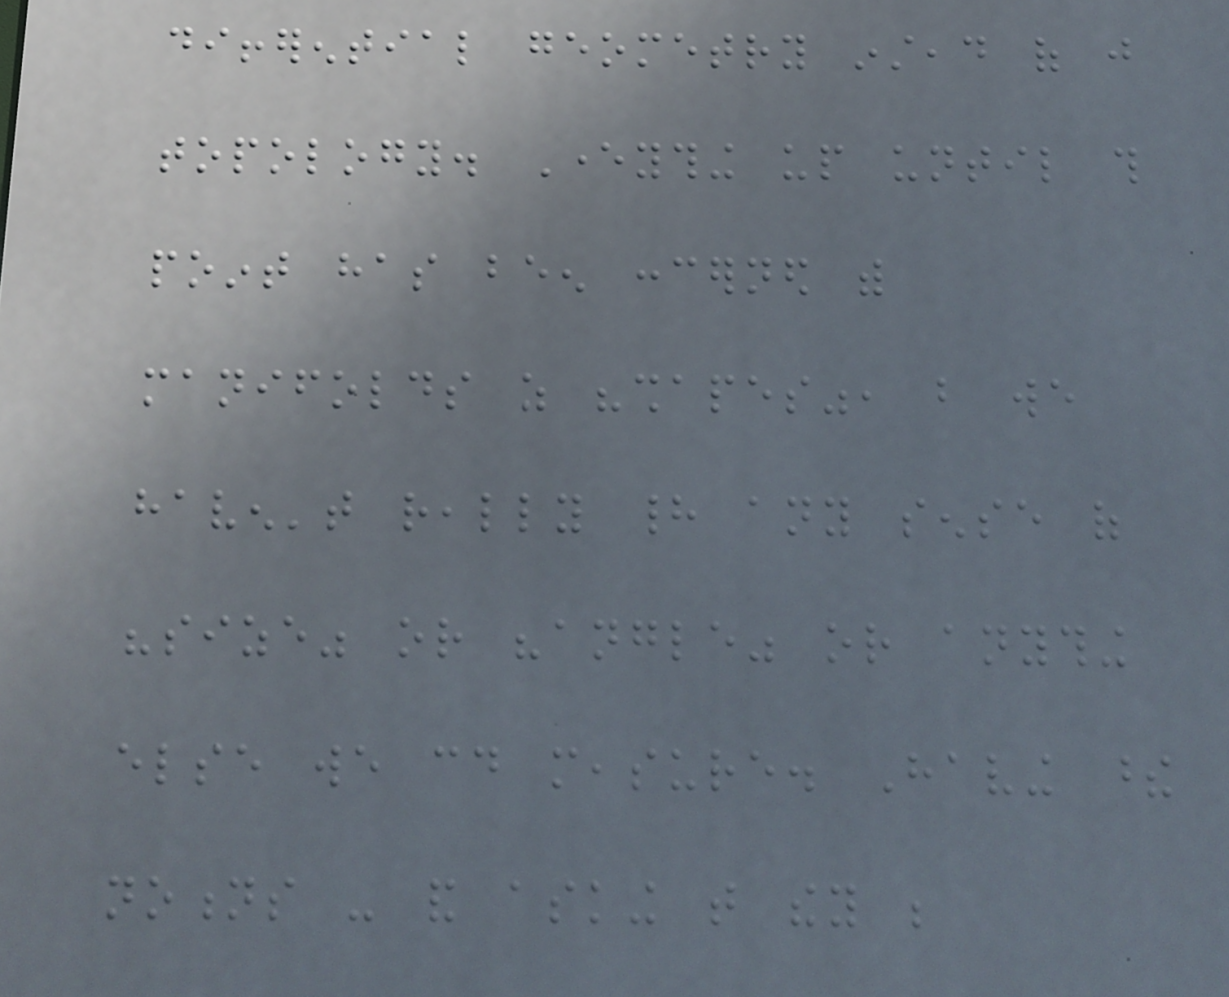differential geometry instead of just
topology. Everything up until this
point has been concerned with
manifolds as "shapes", but we
haven't really had any sense of
"size" or "angle" or anything
else we could measure. Having these
notions - and asking that they be
